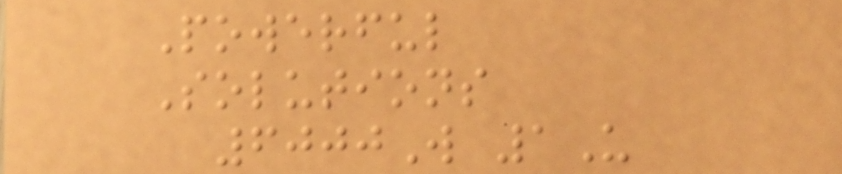Powerful
Solutions
6000W 1U
